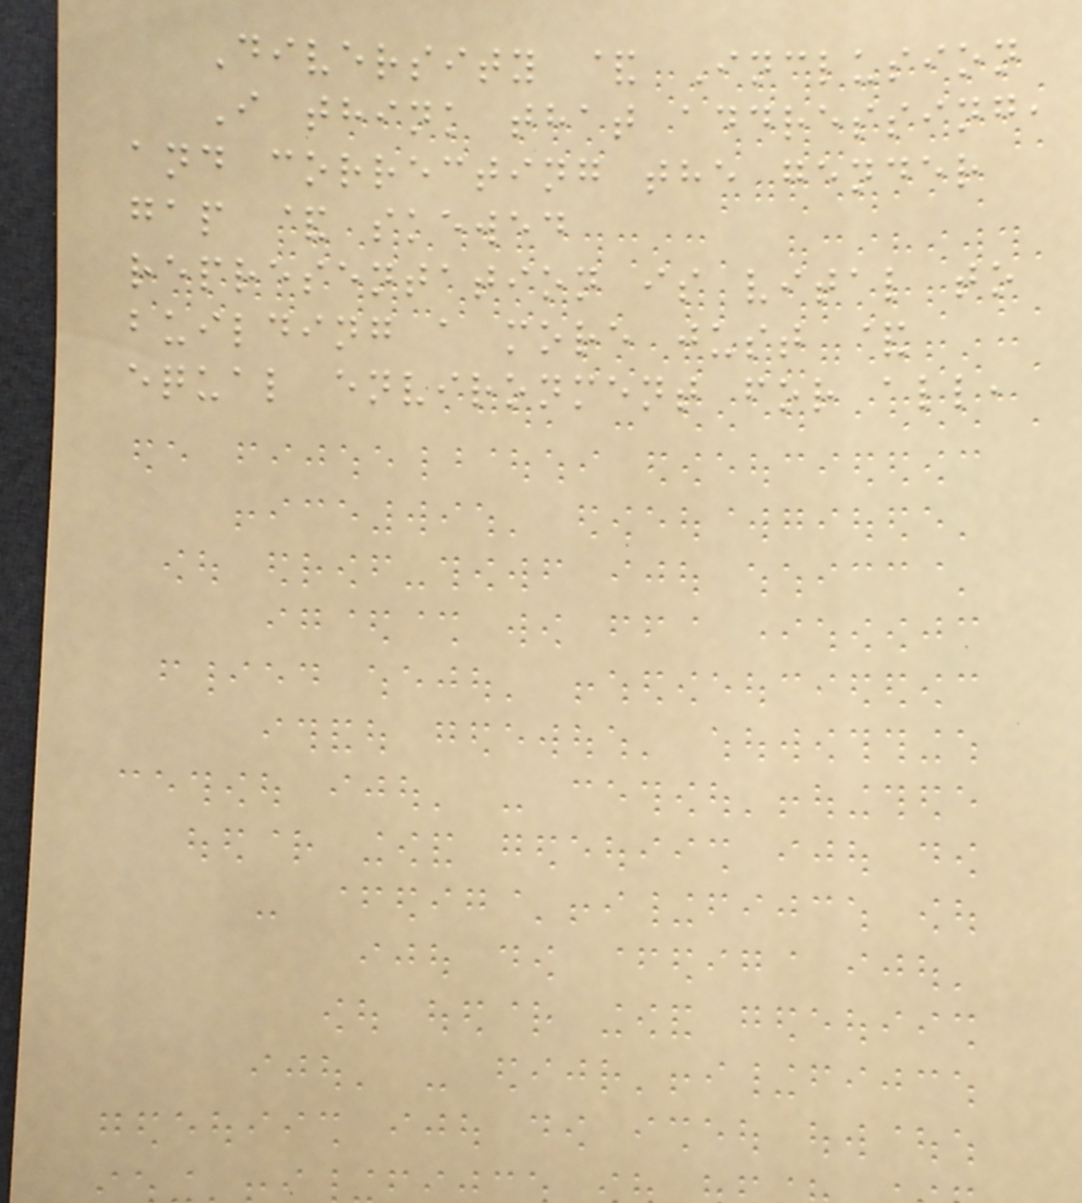Diversity & Inclusion
I think that addressing,
and correcting the gender
gap & skewed
representation is vital to
building a more just &
equal environment for all,
